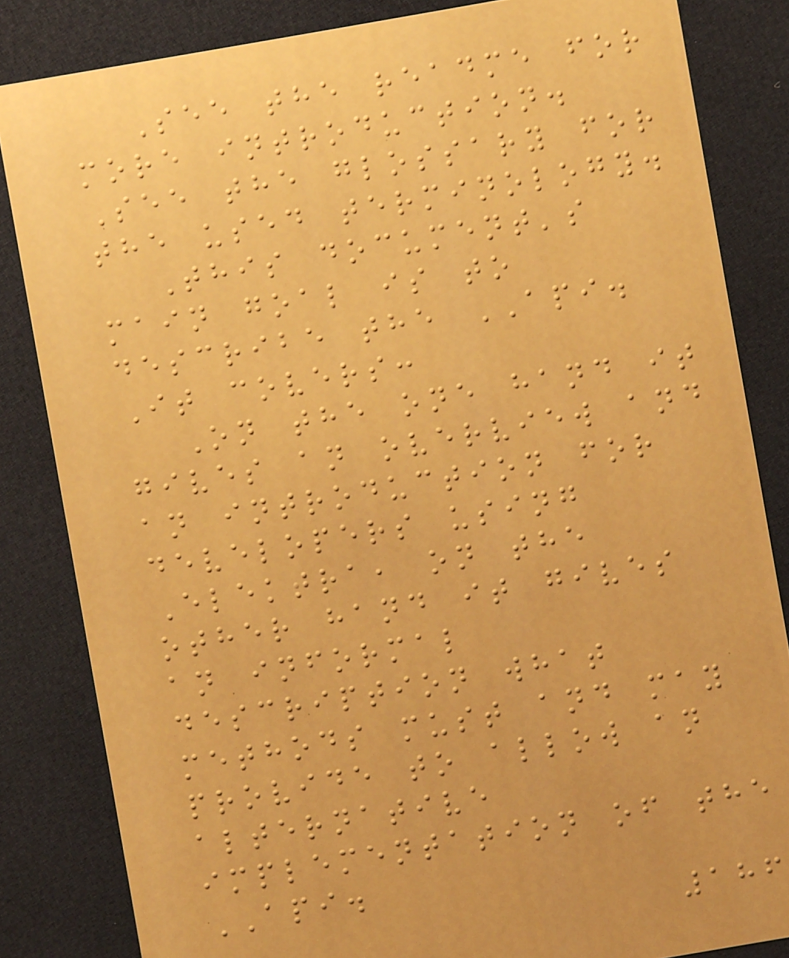See the readme for
more introduction.
See the glossary for
the used terminology.
This document's
main goal is to
describe the API.
It covers:
On the one hand it
gives an overview and
an introduction for
developers using
Elektra, on the
other hand it gives
an informal
description what
methods must and may
provide to allow an
alternative
implementation of the
API.
186
